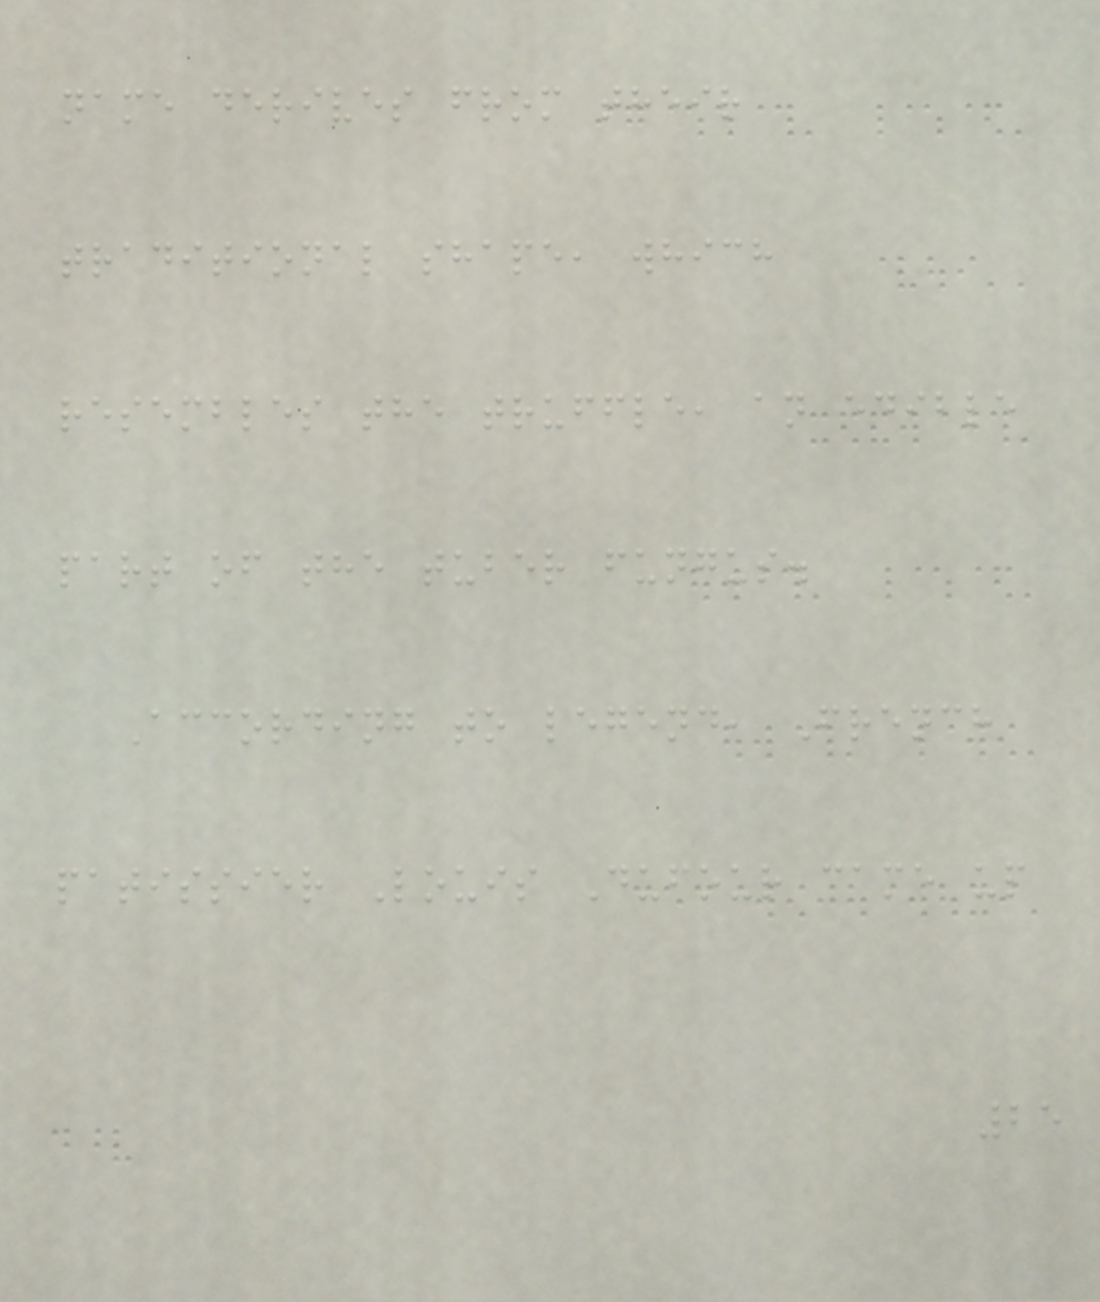name derives from their
traditional shape, which
resembles the truffle, an edible
part of the tuber fungus.
According to legend, French
patissier Louis Dufour came up
25
